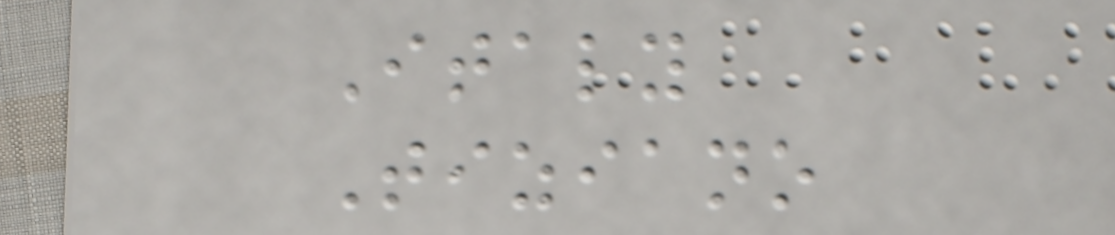Italy
Tiziano
